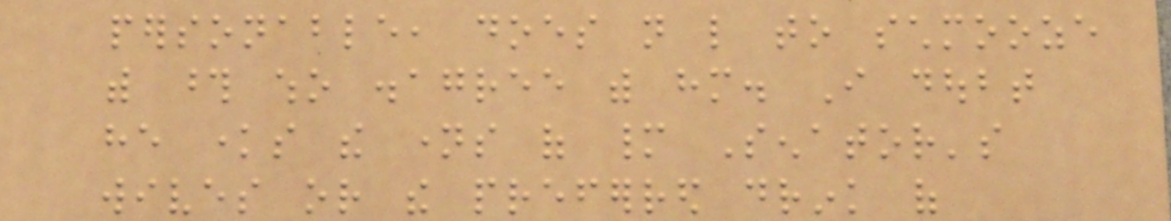personable, does not like to schmooze
with those who disagree with him. I doubt
he knows the names of many Senator's
wives or the preferred drink of
